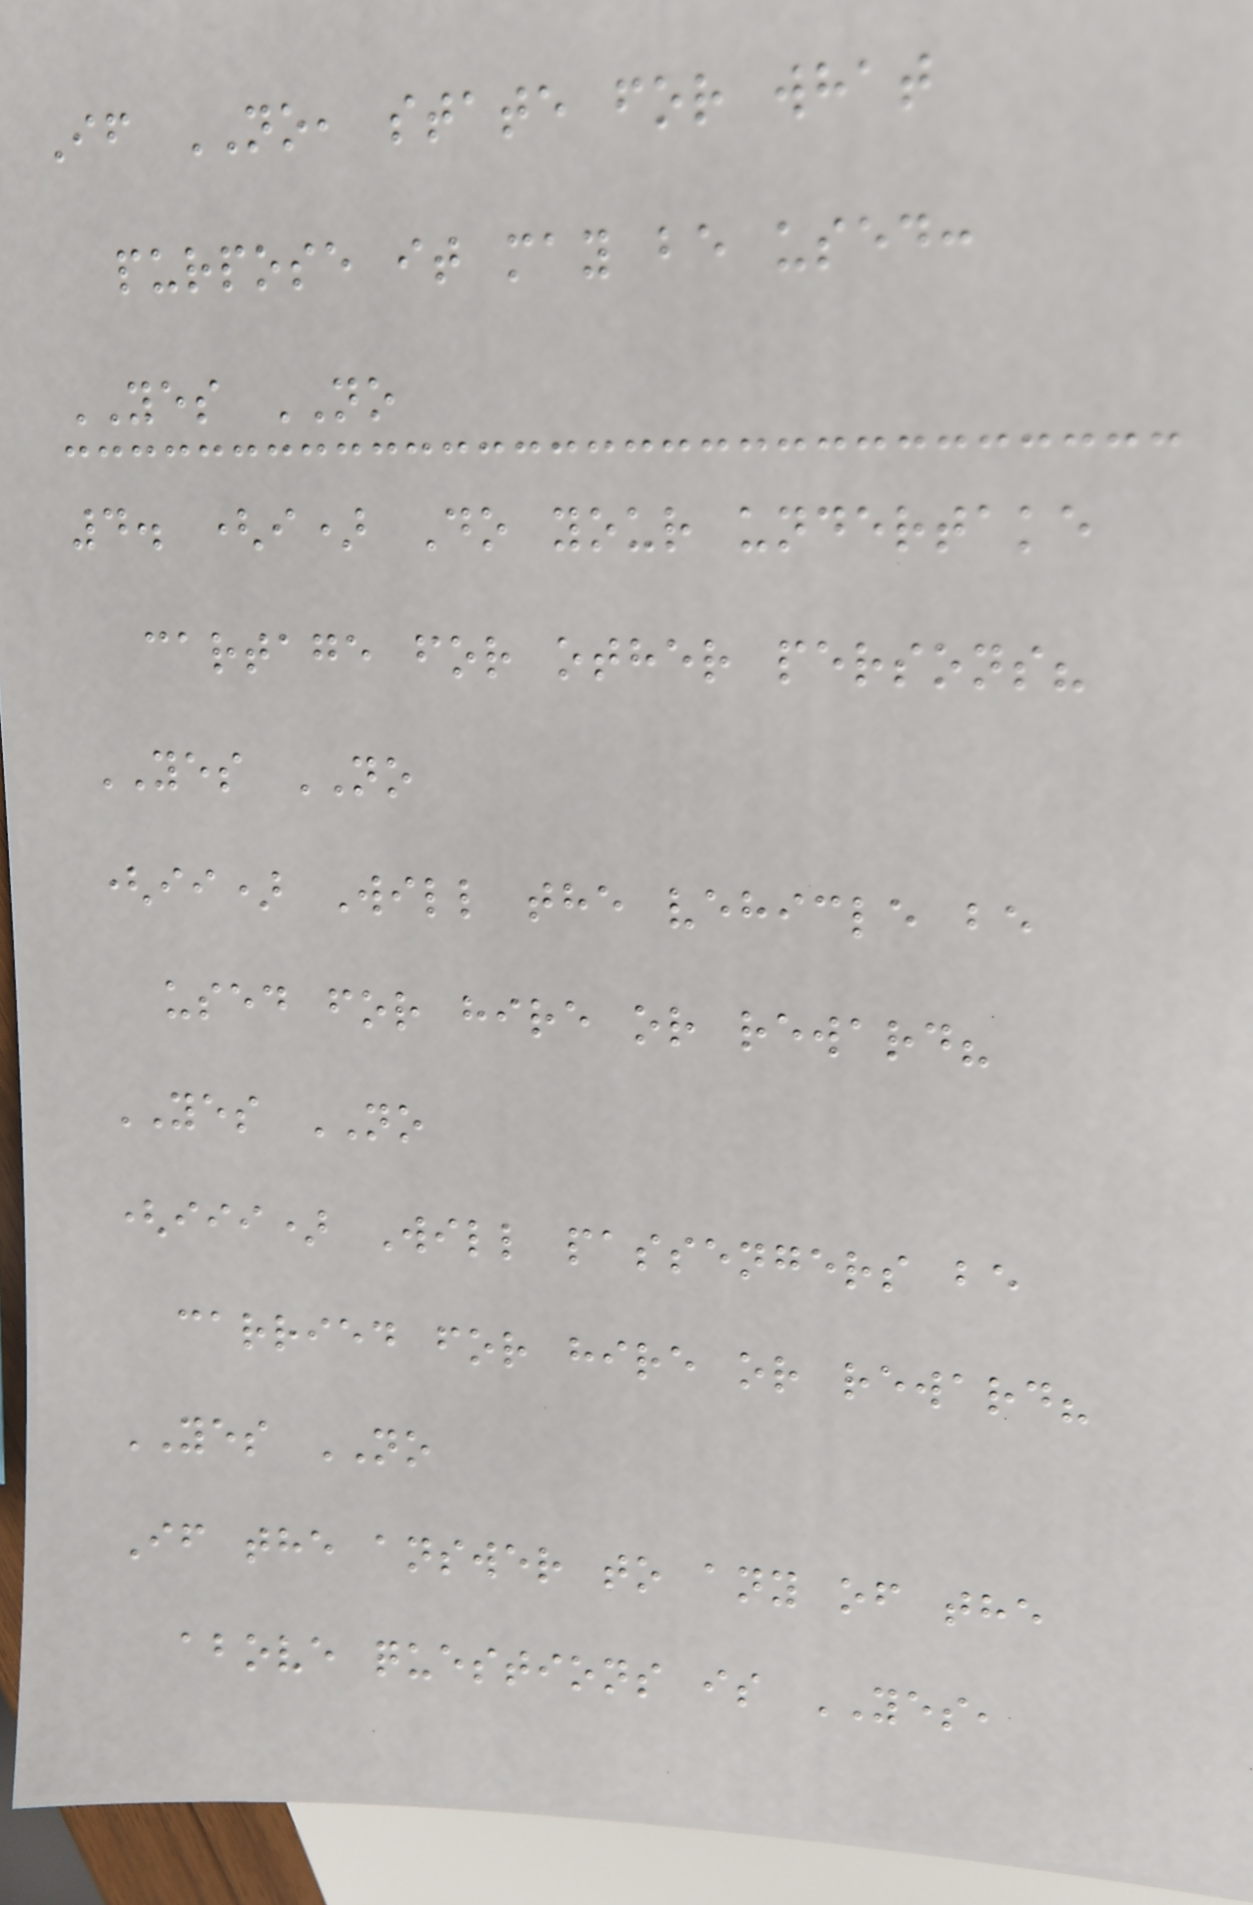If NO, state for what
purpose it may be used:
YES NO
4. (i) Do your undertake
cartage for other persons?
YES NO
(ii) Will the vehicle be
used for hire or reward?
YES NO
(iii) Will passengers be
carried for hire or reward?
YES NO
If the answer to any of the
above questions is YES,
